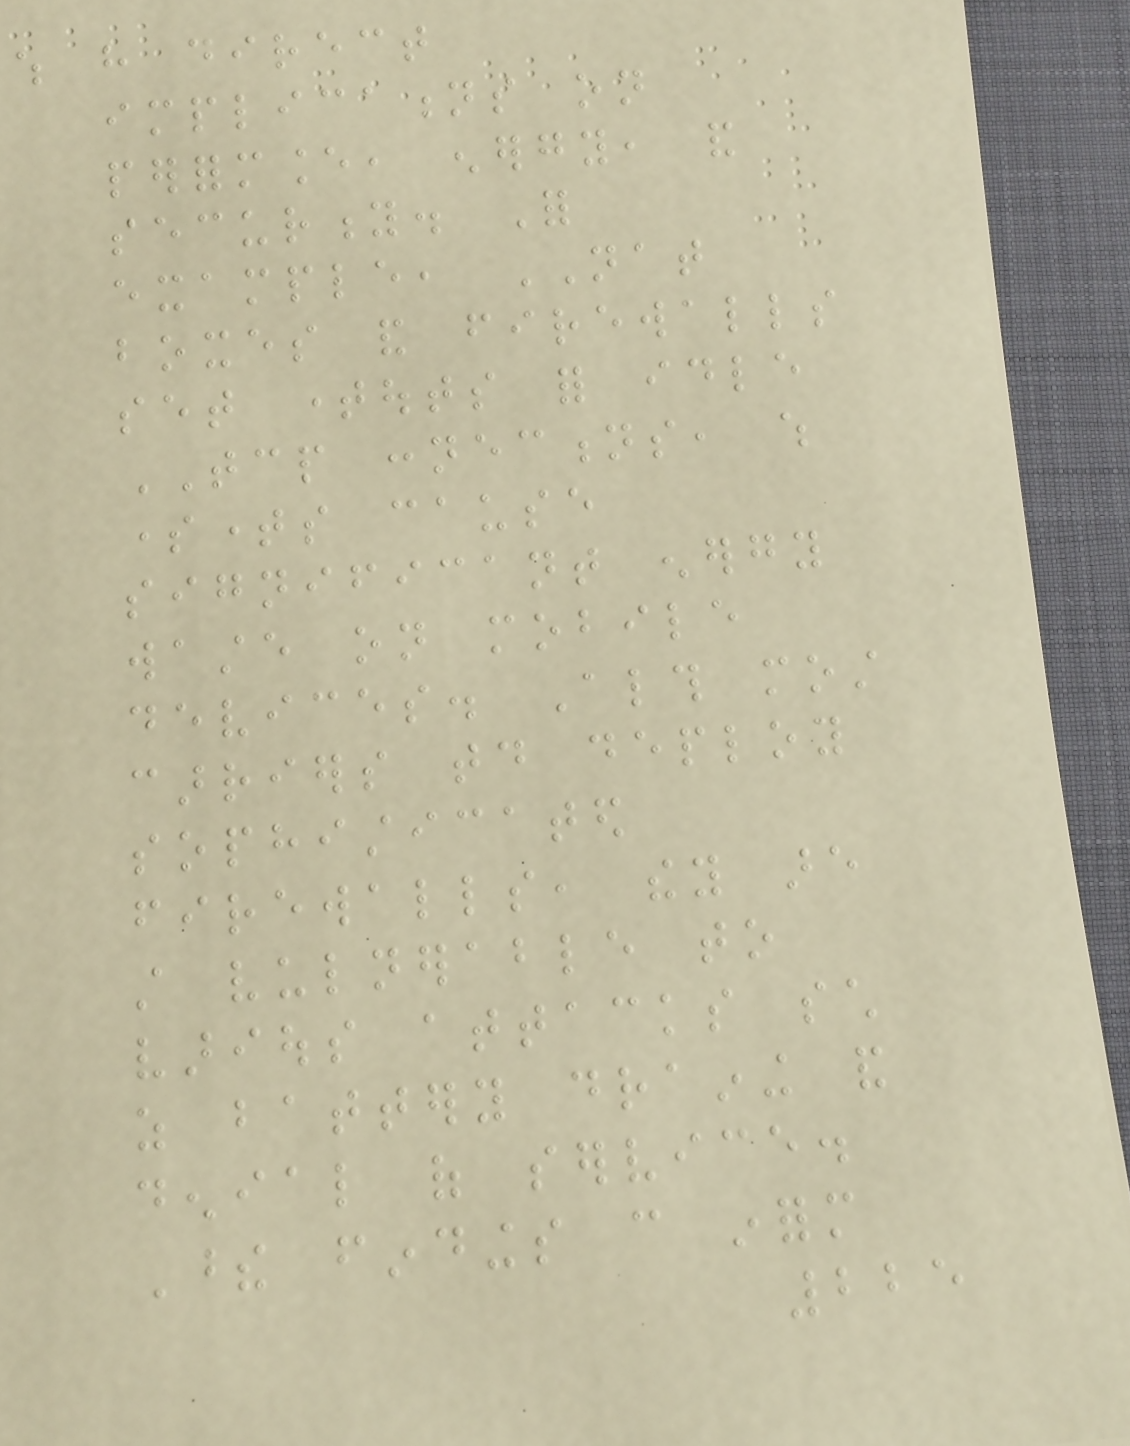which have direct
implications on
performance, energy, and
security. For
example, NAT
boxes and firewalls
set timeouts for idle
TCP connections, which
sometimes cause
significant energy
waste on mobile
devices. Although most
carriers today deploy
sophisticated
firewalls, they are
still vulnerable to
various attacks such
as battery draining and
denial of service.
These findings can inform
225
